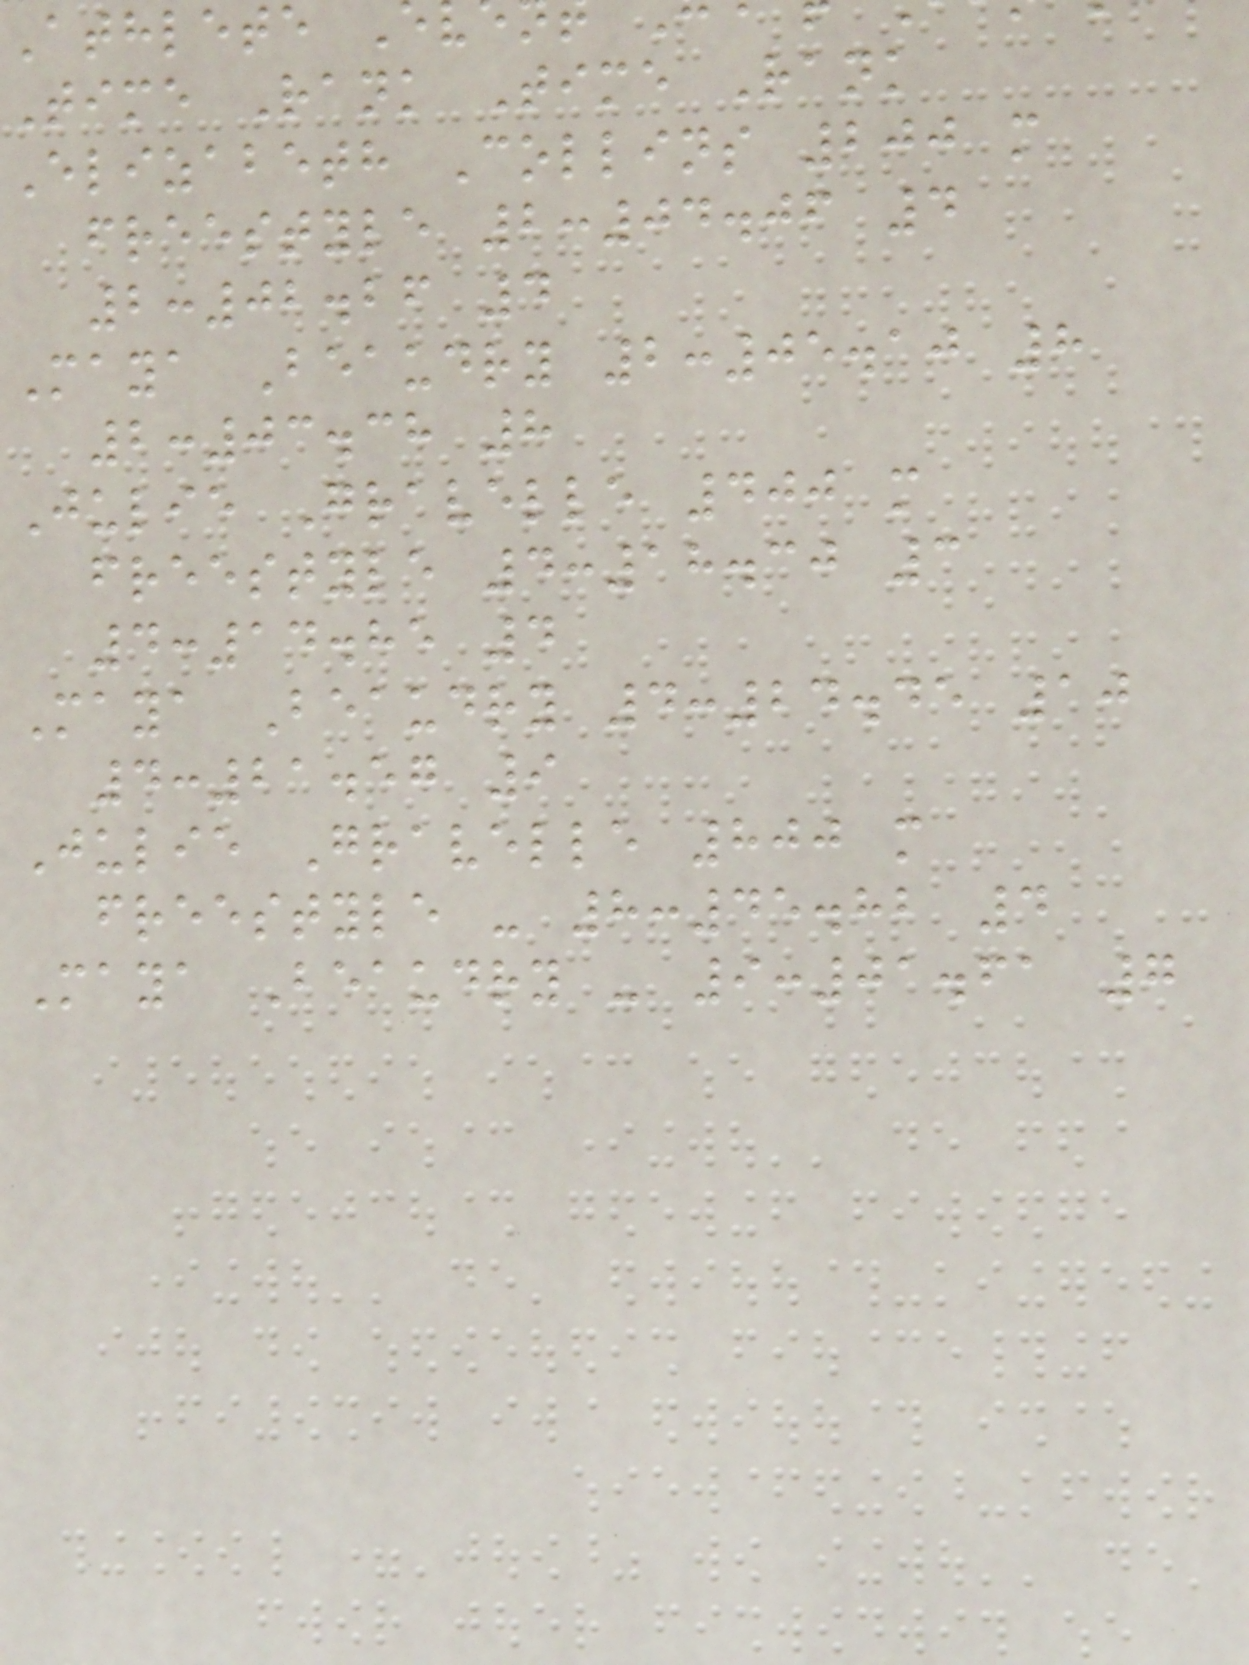Athlete E
Time Rank Time Rank
Elizabeth Collins 200 m
freestyle 2:04.06 4
2:02.26 4
Maya Beaudry 2:05.10 8
2:03.38 8
Julie Gravelle 400 m
freestyle 4:18.30 3
4:14.85 4
Maya Beaudry 4:24.45 10
4:21.57 9
Julie Gravelle 800 m
freestyle - 8:45.82 4
Maya Beaudry - 9:01.61 7
